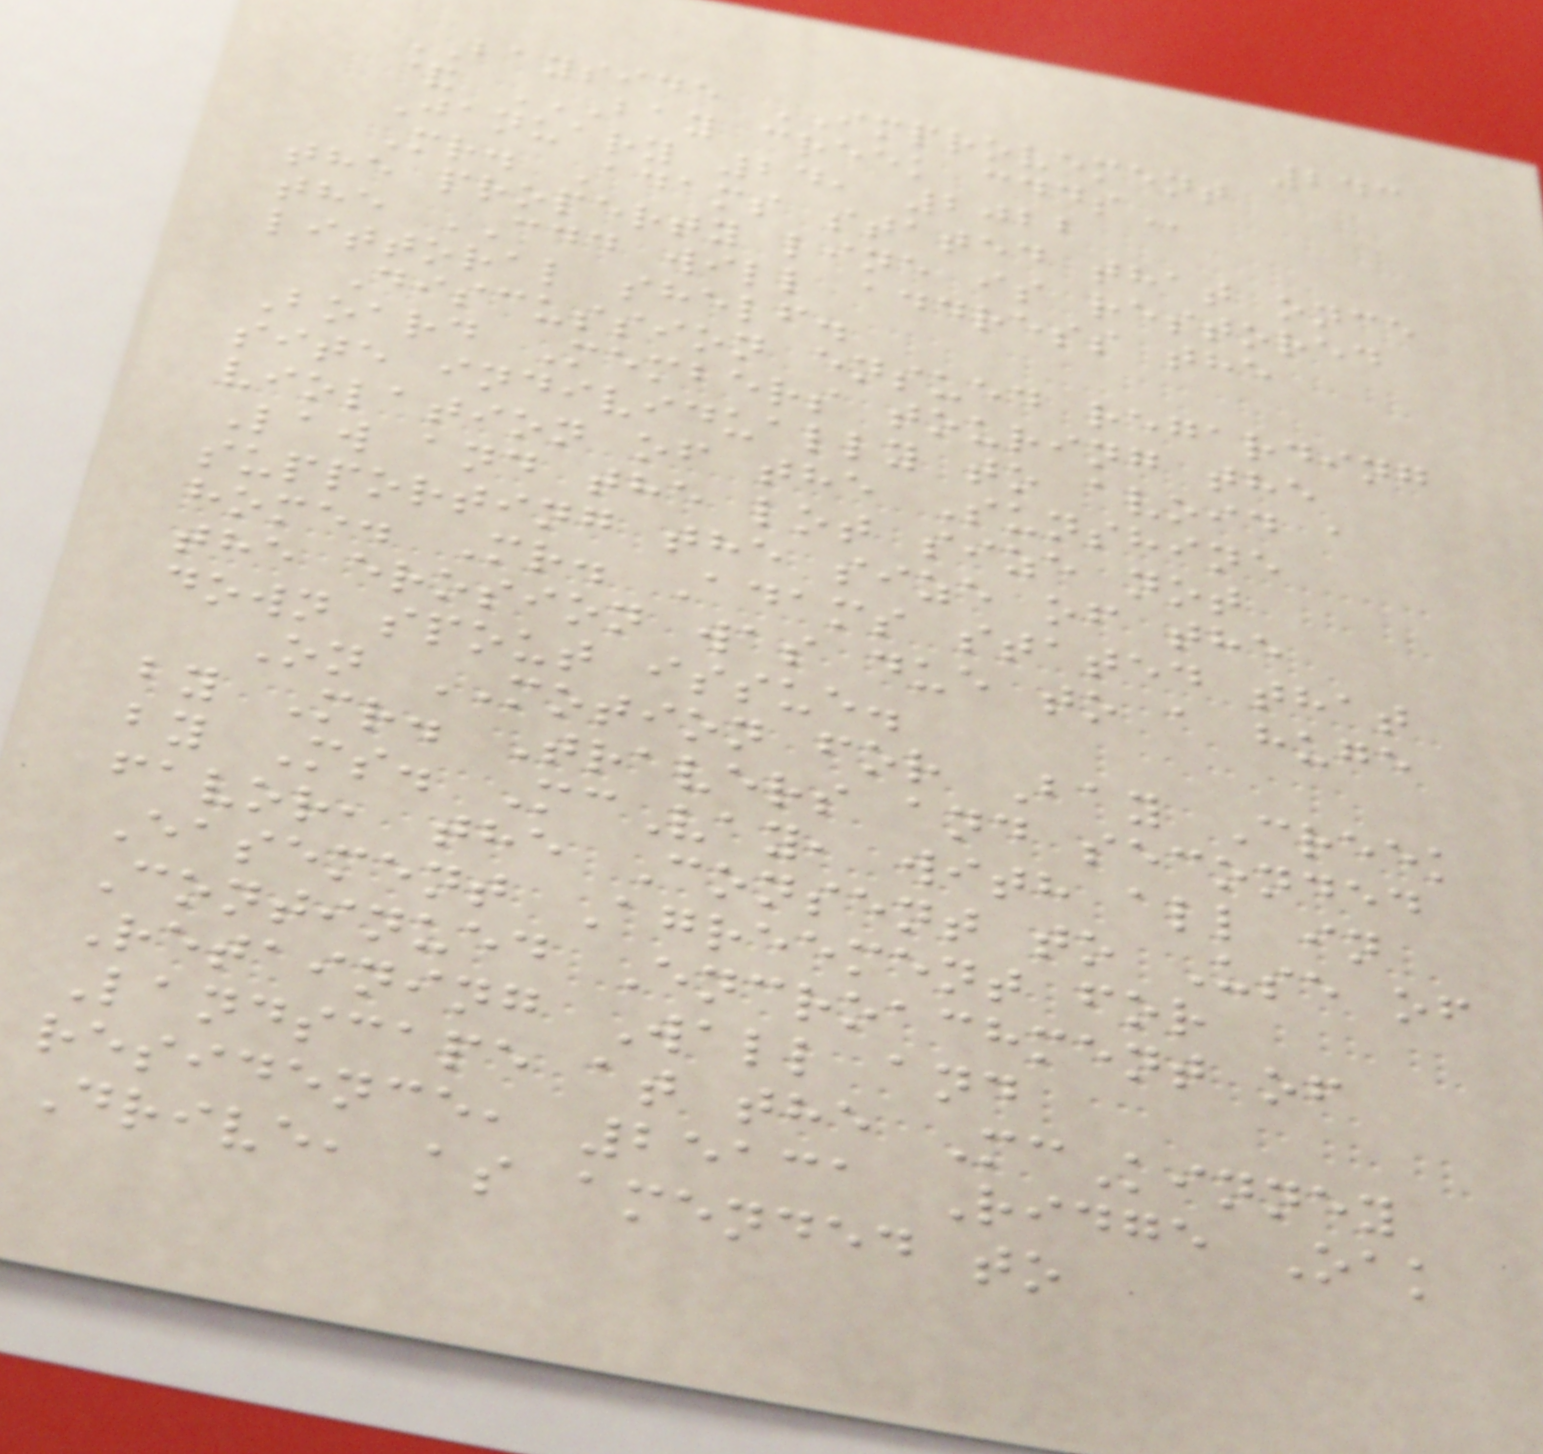243
BAYSIDE IMPROVEMENT
& BAY CREEK CDDS
January 24, 2022
Mr. Adams stated that once
the property line is restored
the CDD will address the
littoral shelf.
Discussion ensued regarding
Board Members touring the
site individually to avoid a
violation of the Sunshine
Law and the lot size not
supporting the size of the
home. Mr. Adams stated that
the erosion was due to a huge
down spout issue.
On MOTION for Bay Creek
by Mr. Travers and seconded
by Ms. McVay, with all in
favor, the Consent to Use of
Easement Agreement for
Continued Encroachment of
Retaining Wall and
Landscape at the McKinney
residence, 25131 Ridge Oak
Drive, as amended to
